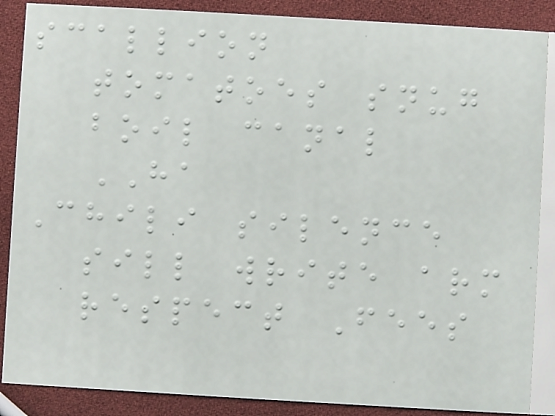scallion
tomatoes snug
boil canal
HA
Chili silence
sill write arm
respect Fees
